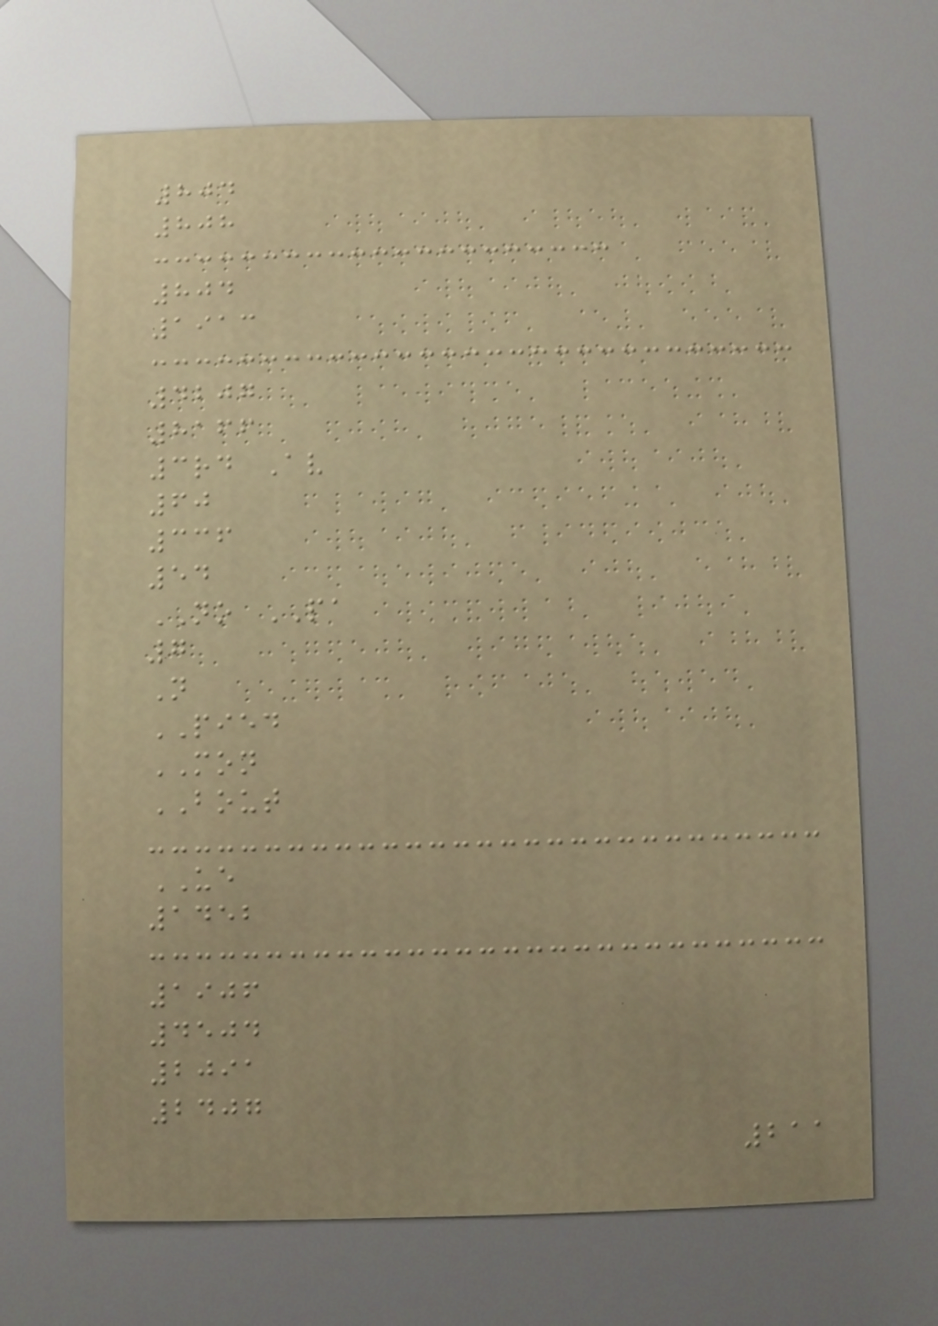804
808
804
1913
4207
8166
3rd Av
60
336
54
NO PA
7
N
PIED
MON
BOUT
UE
1452
1906
4504
2091
2407
211
